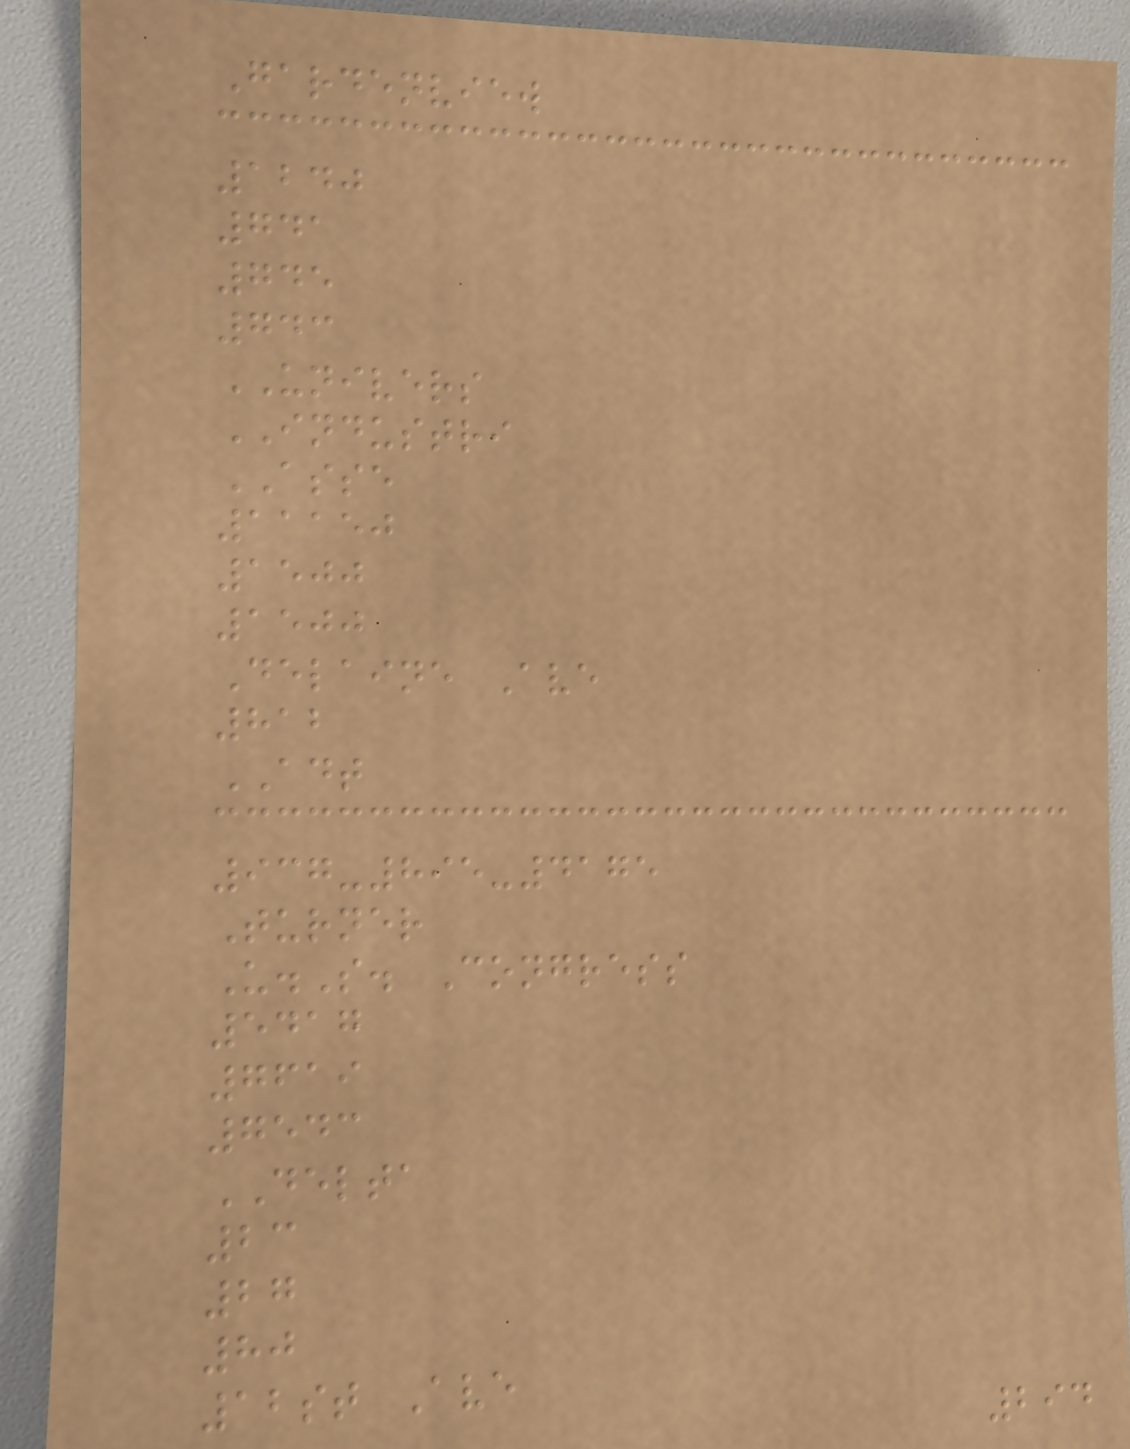Gardenview
1240
741
745
743
UNIVERS
INDUSTRI
ASSE
11150
1500
1500
Delaine Ave
812
ADT
937-895-4175
Turner
U.S. Congress
5417
7619
7543
DELTA
23
27
80
12st Ave
294
